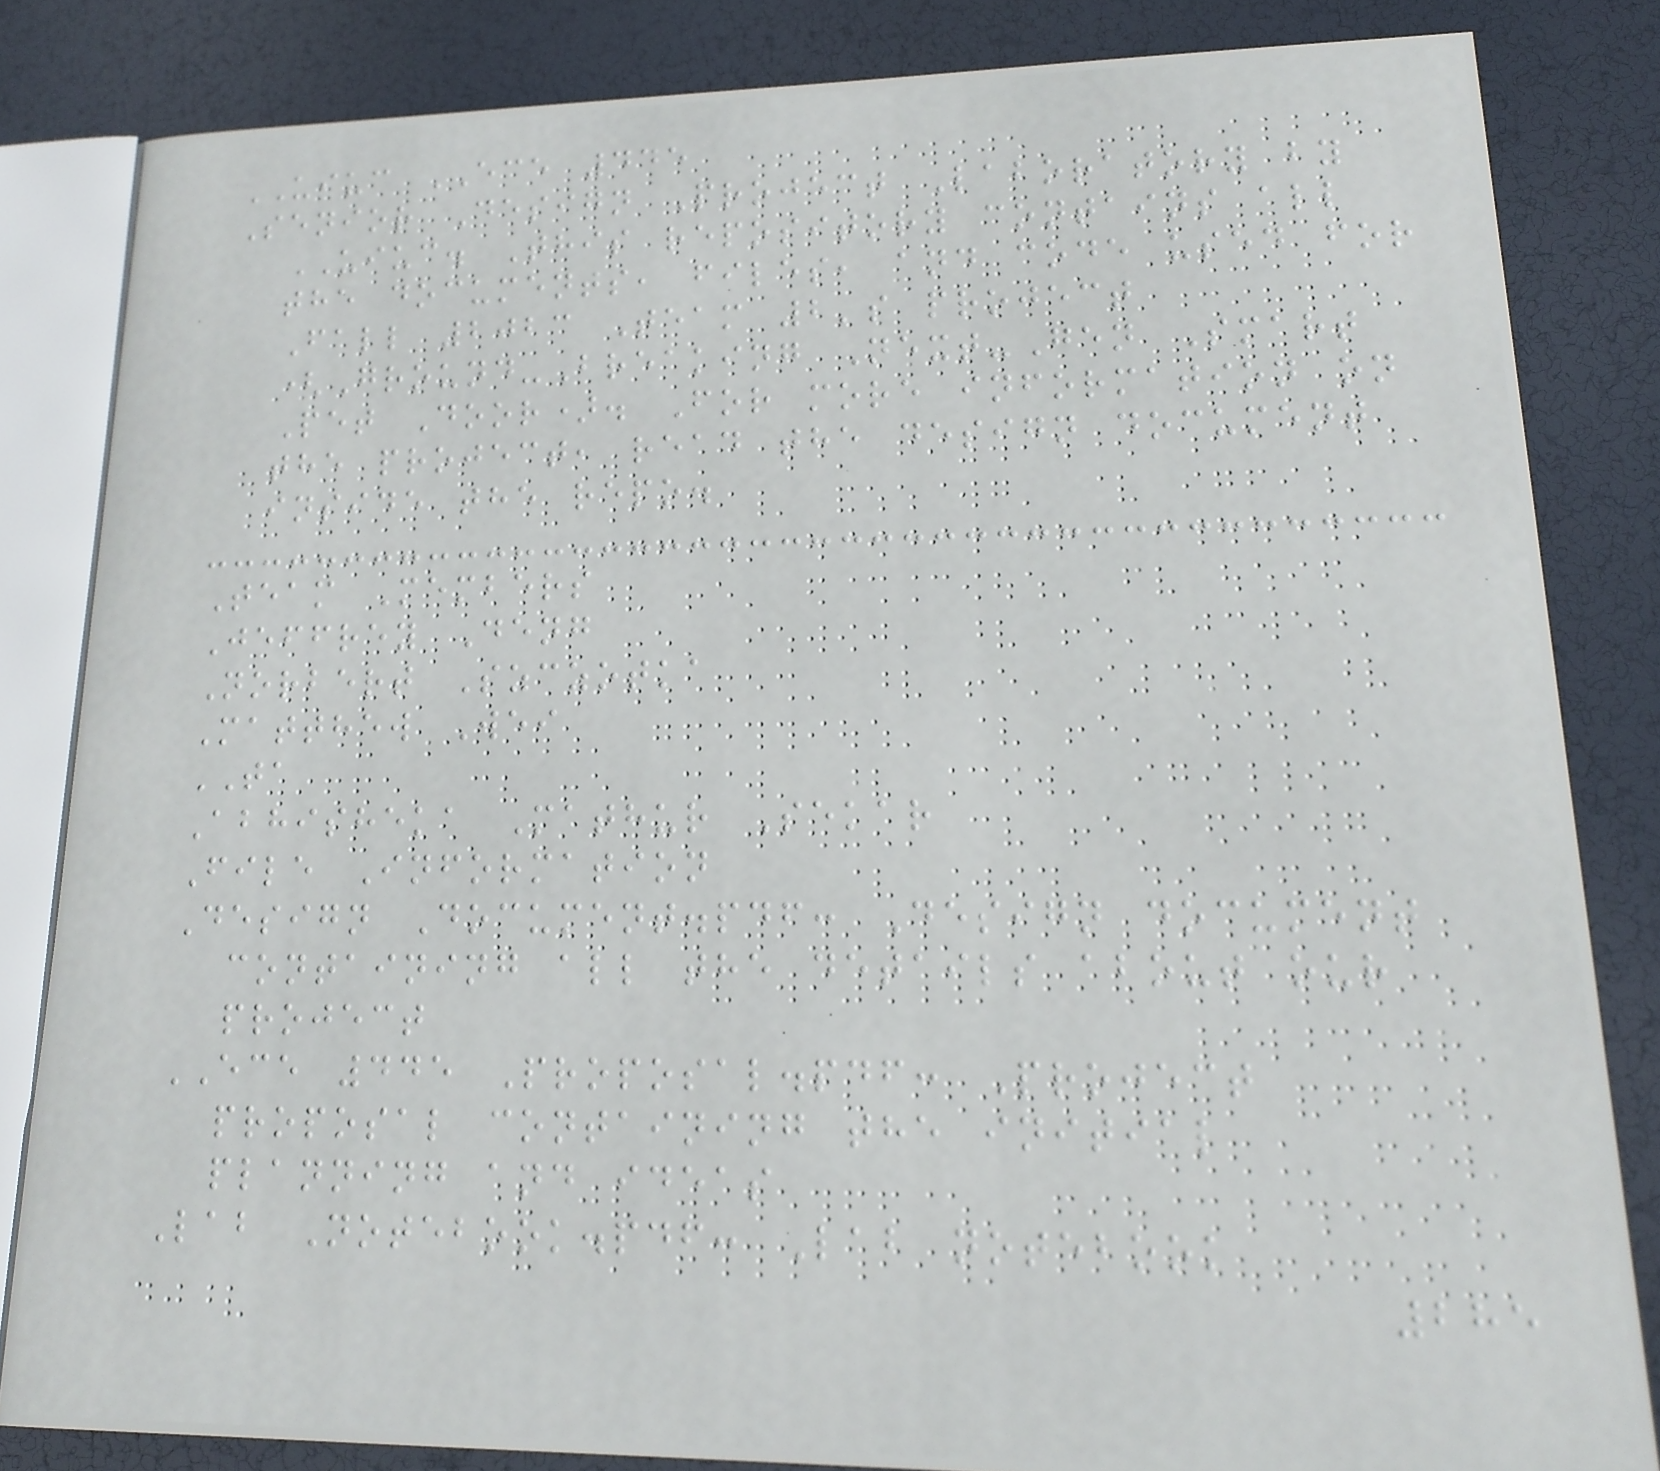UIUC ECE 445
Senior Design Project Laboratory by
UIUC. This repository contains all
the documents, files, and code used for
Fall 2023 Team 2's project
(Ground-Breaking Next-Gen Smart
Pet Door). For more information on
the project, read the design document
inside the repo.
Team Members
Jeffrey Deng
Norbert Szczotka
Matthew Wei
TA
Abhisheka Mathur Sekar
File Information
Design Document.pdf: Design document
containing all the details about our
project
ECE 445 Proposal.pdf: Project
proposal containing the initial
planning and ideas
Lab Notebook.pdf: Lab notebook
285
